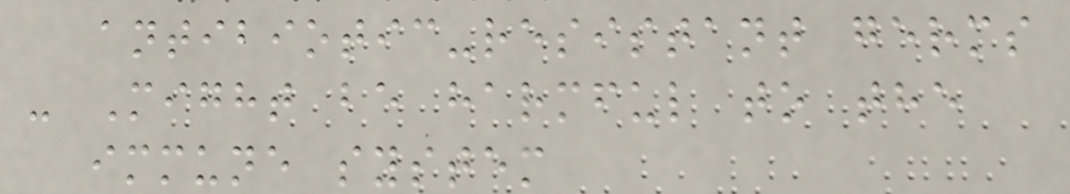antibiotic-resistant germs
- Might be harmful to the
immune system
